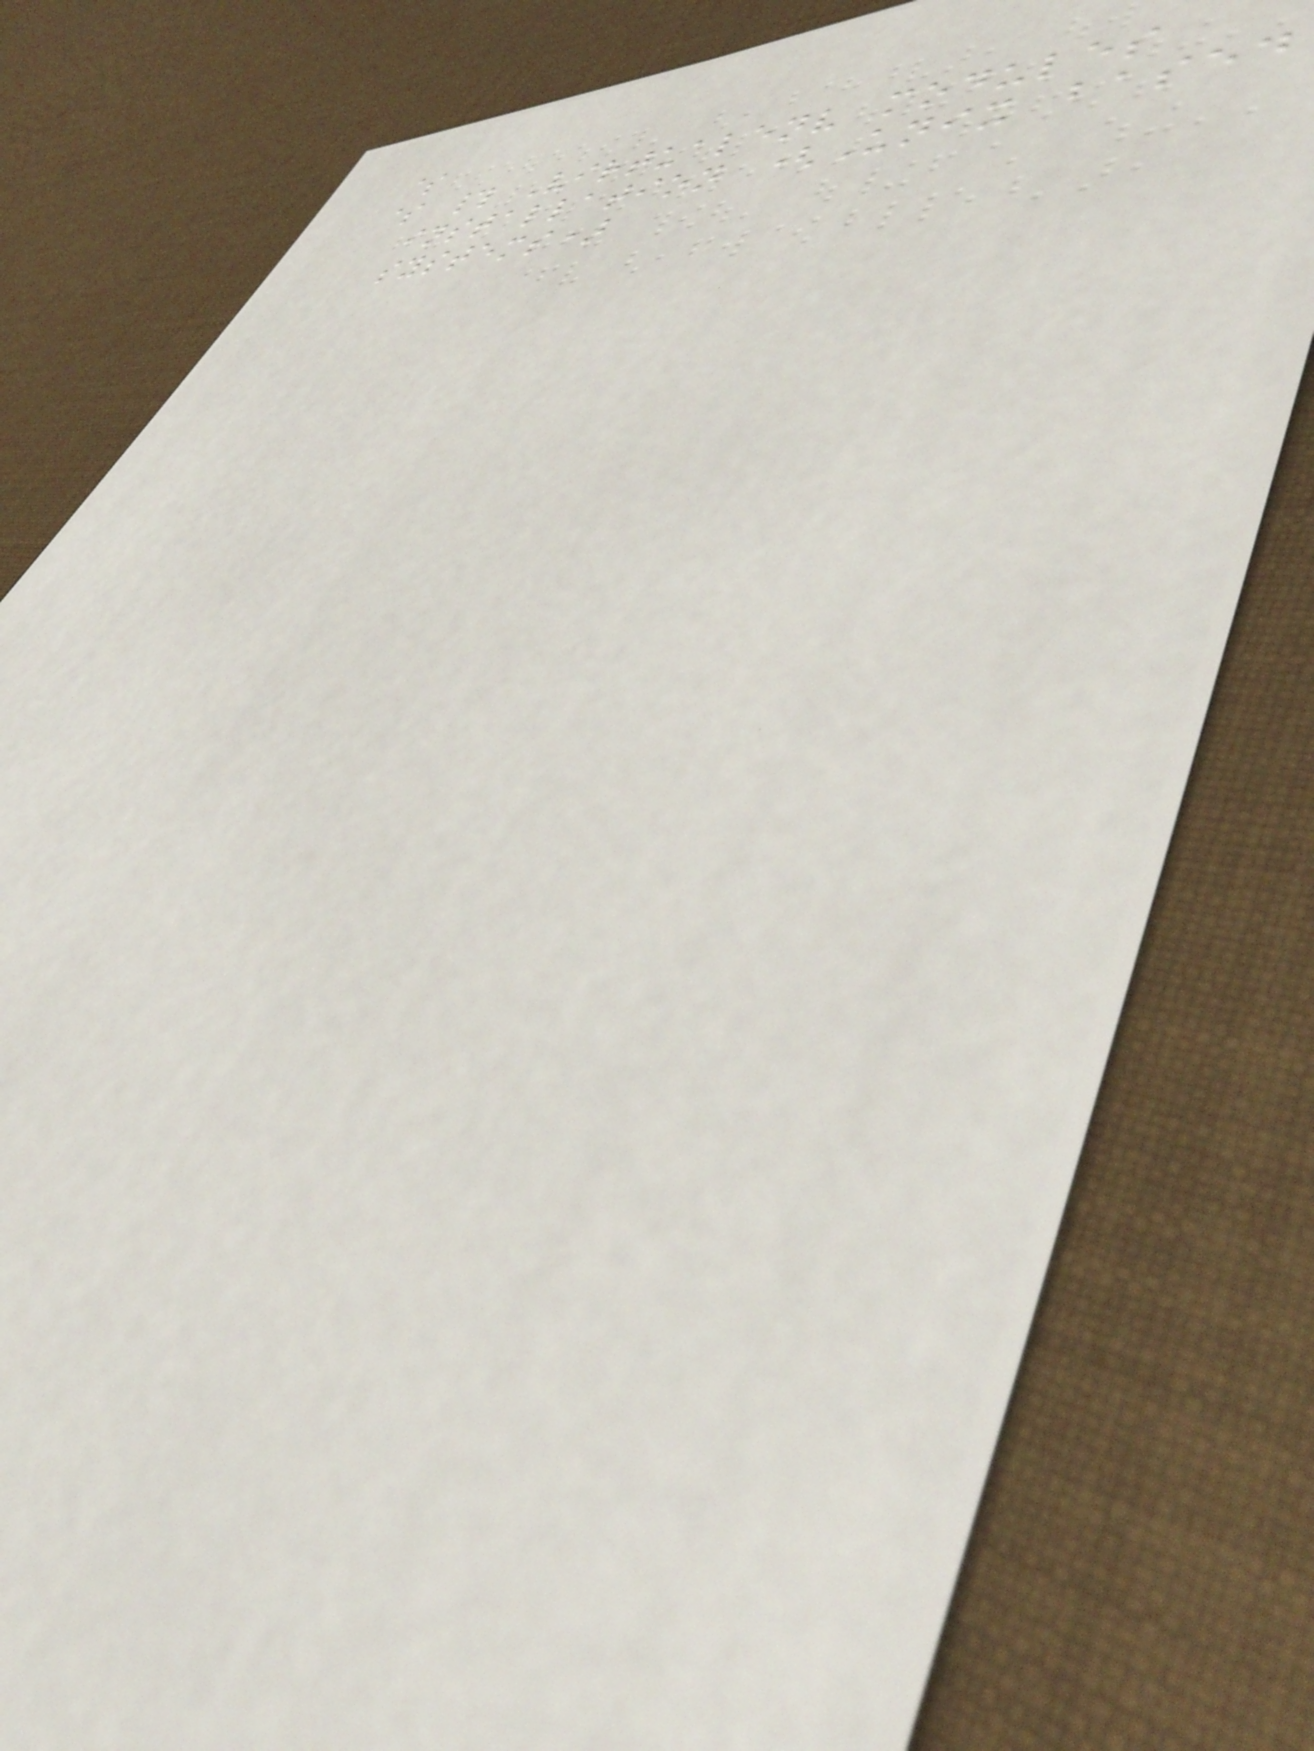$
$ # Virtualenv modules
installation (Unix based
systems)
